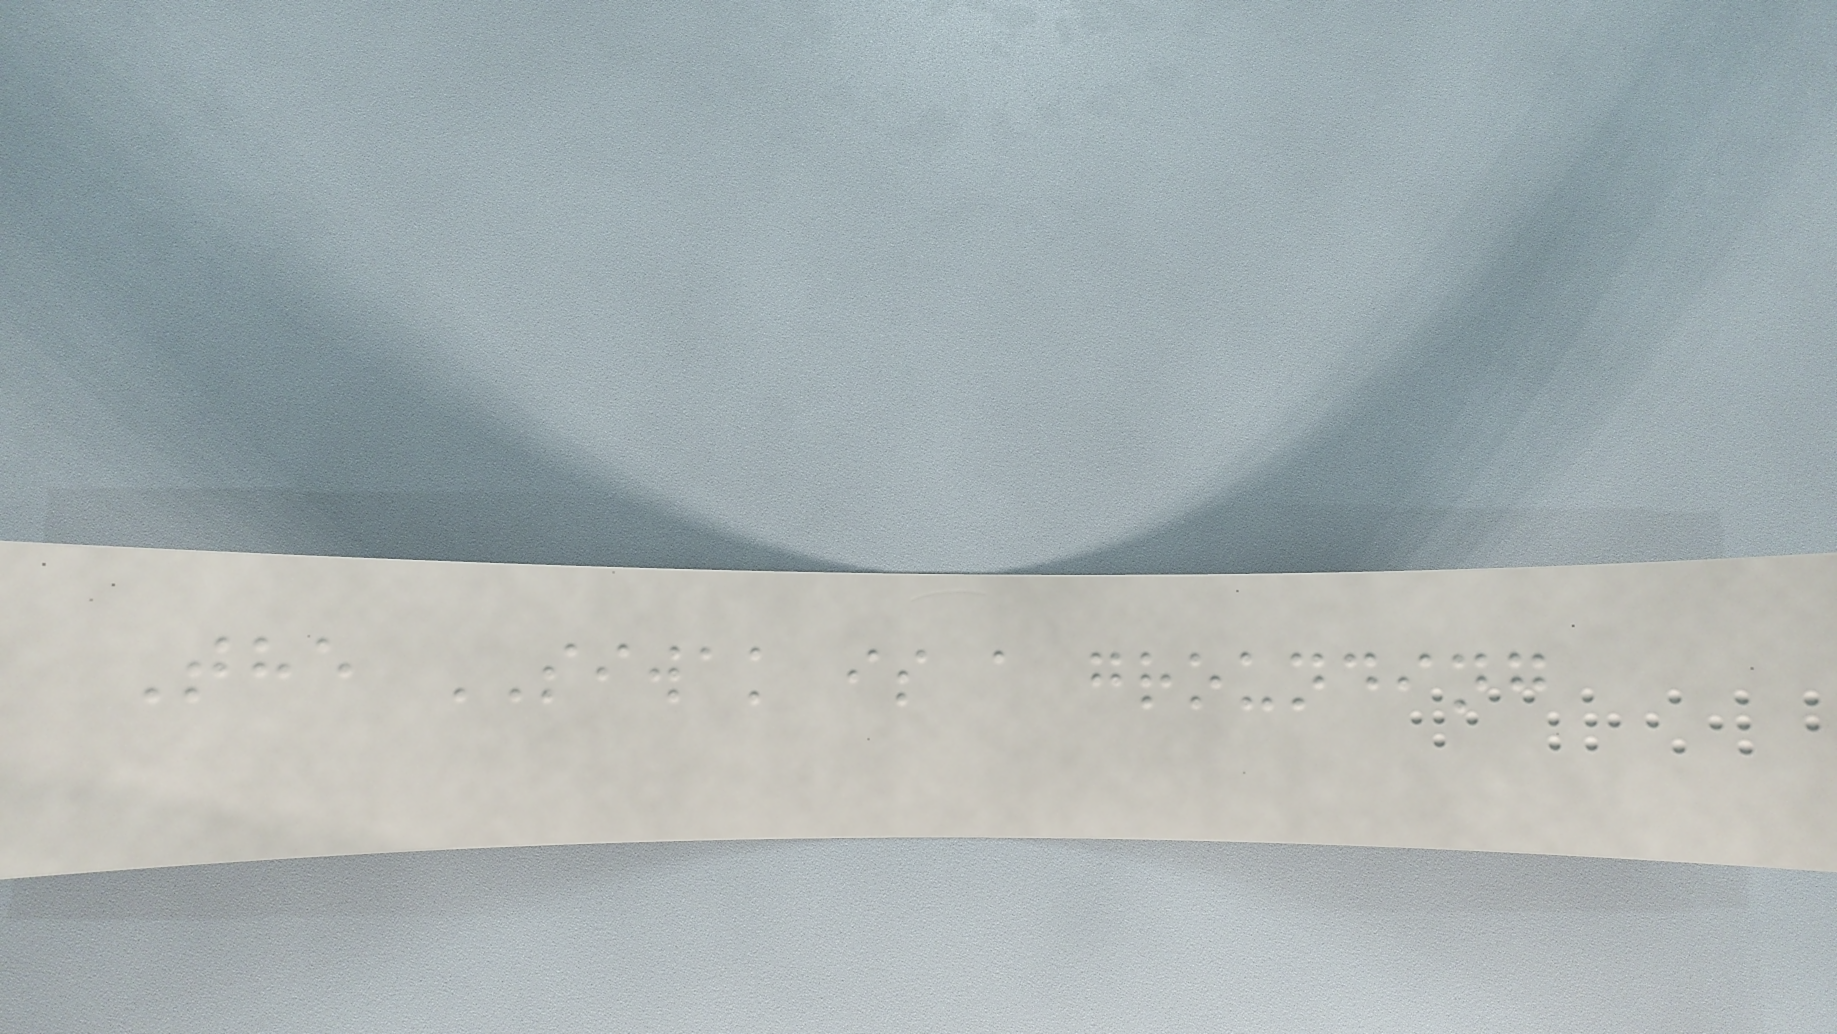The SIWAK is a grounding
